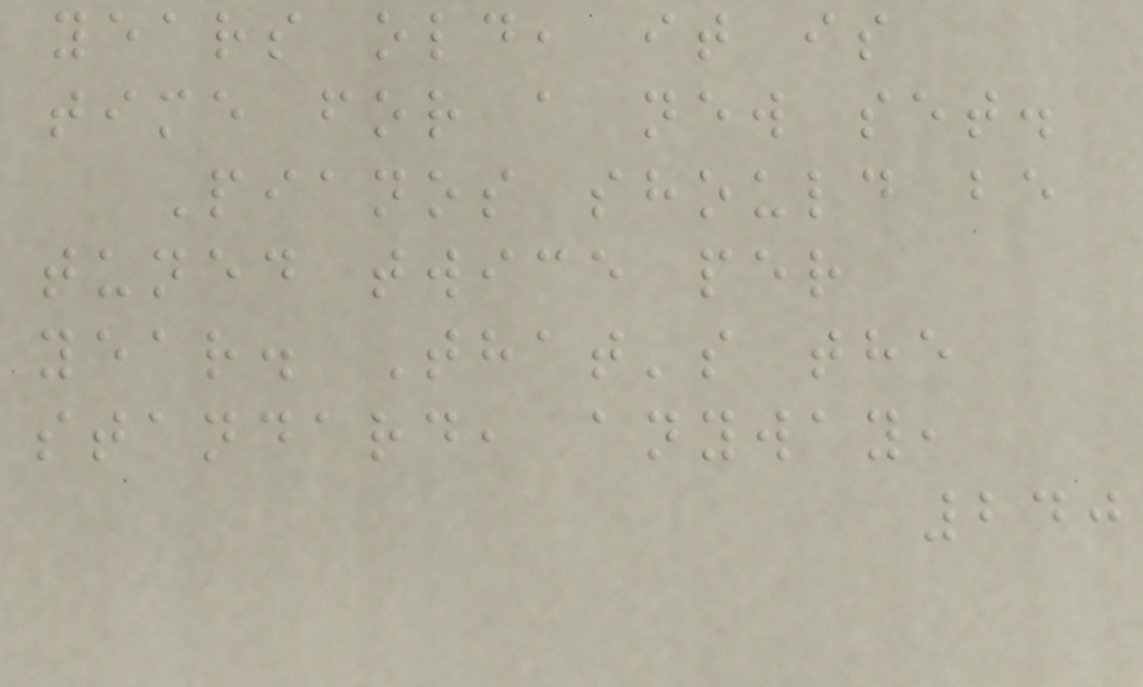years old, it is
time for a new set.
Pianos should be
tuned twice per
year. That's the
standard, anyway,
240
